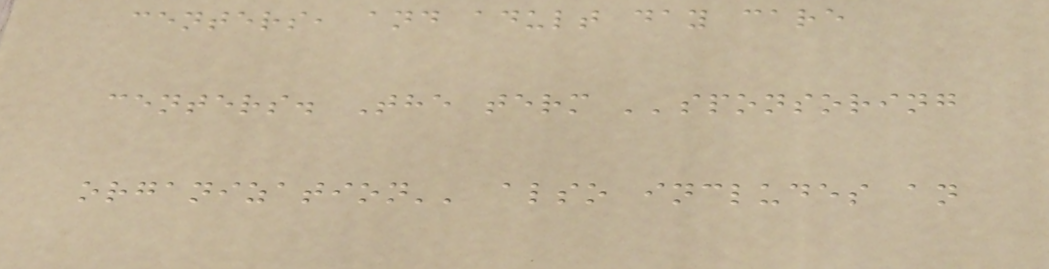centers, and adult day care
centers. The term ''sponsoring
organization'' also includes an
